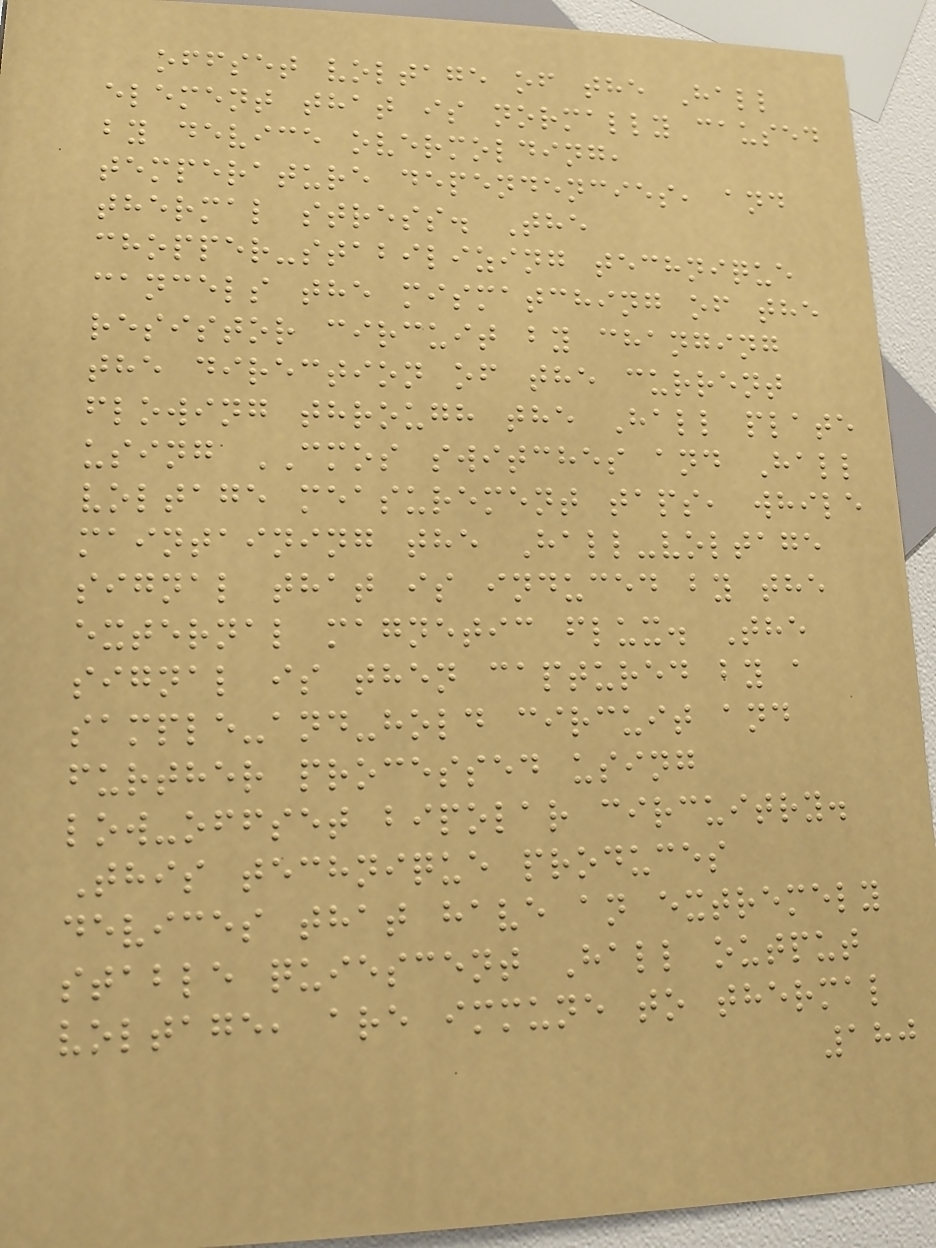offset voltage of the Hall
element that is normally caused
by device overmolding,
temperature dependencies, and
thermal stress. The
chopper-stabilizing technique
cancels the mismatching of the
resistor circuit by changing
the direction of the current
flowing through the Hall plate
using CMOS switches and Hall
voltage measurement taps, while
maintaining the Hall-voltage
signal that is induced by the
external magnetic flux. The
signal is then captured by a
sample-and-hold circuit and
further processed using
low-offset bipolar circuitry.
This technique produces
devices that have an extremely
stable quiescent Hall output
voltage, are immune to thermal
180
